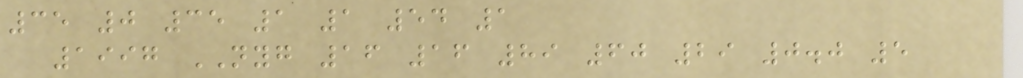35 0 35 1 1 54 1
1997 NYG 16 16 89 60 29 0.0 5
